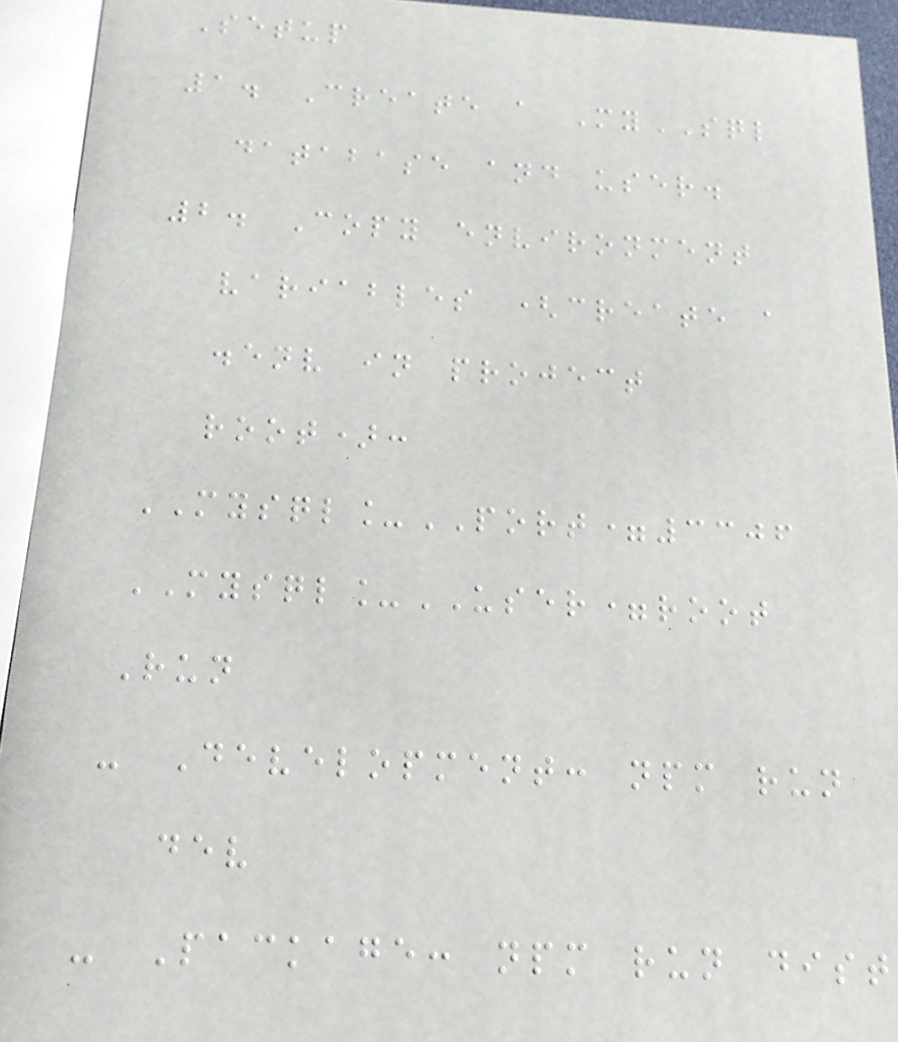Setup
1. Create a MySQL
database and user.
2. Copy environment
variables (create a
.env in project
root):
MYSQL_PORT=3306
MYSQL_USER=root
Run
- Development: npm run
dev
- Package: npm run dist
